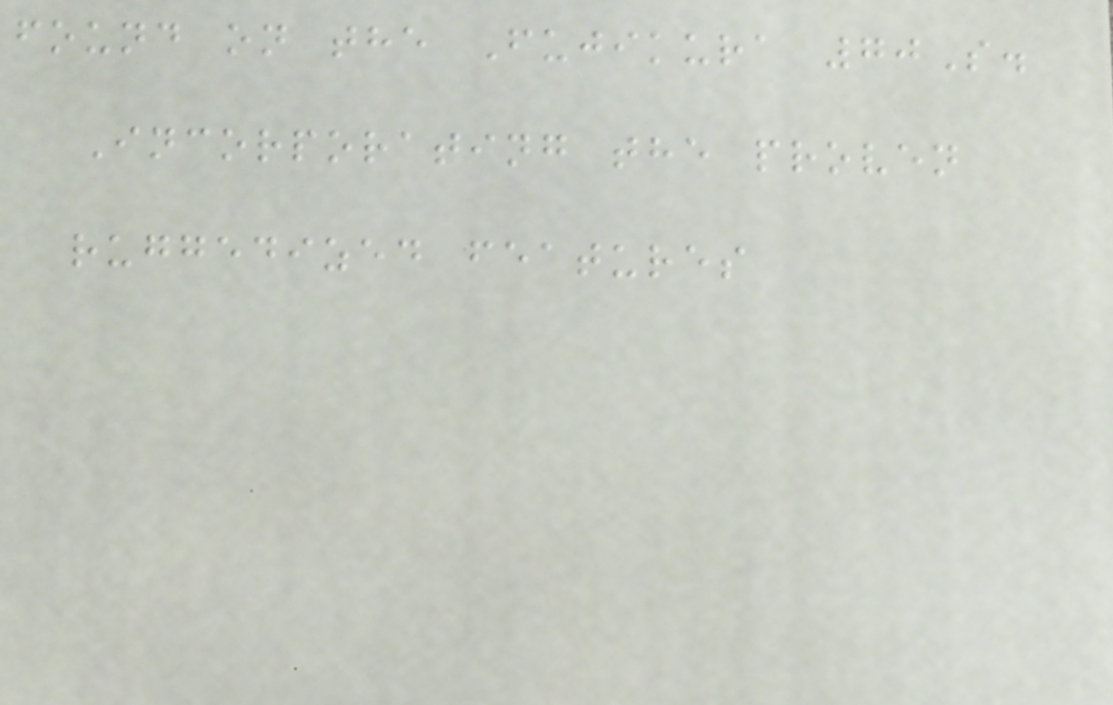found on the Fujikura 70S.
Incorporating the proven
ruggedized features
